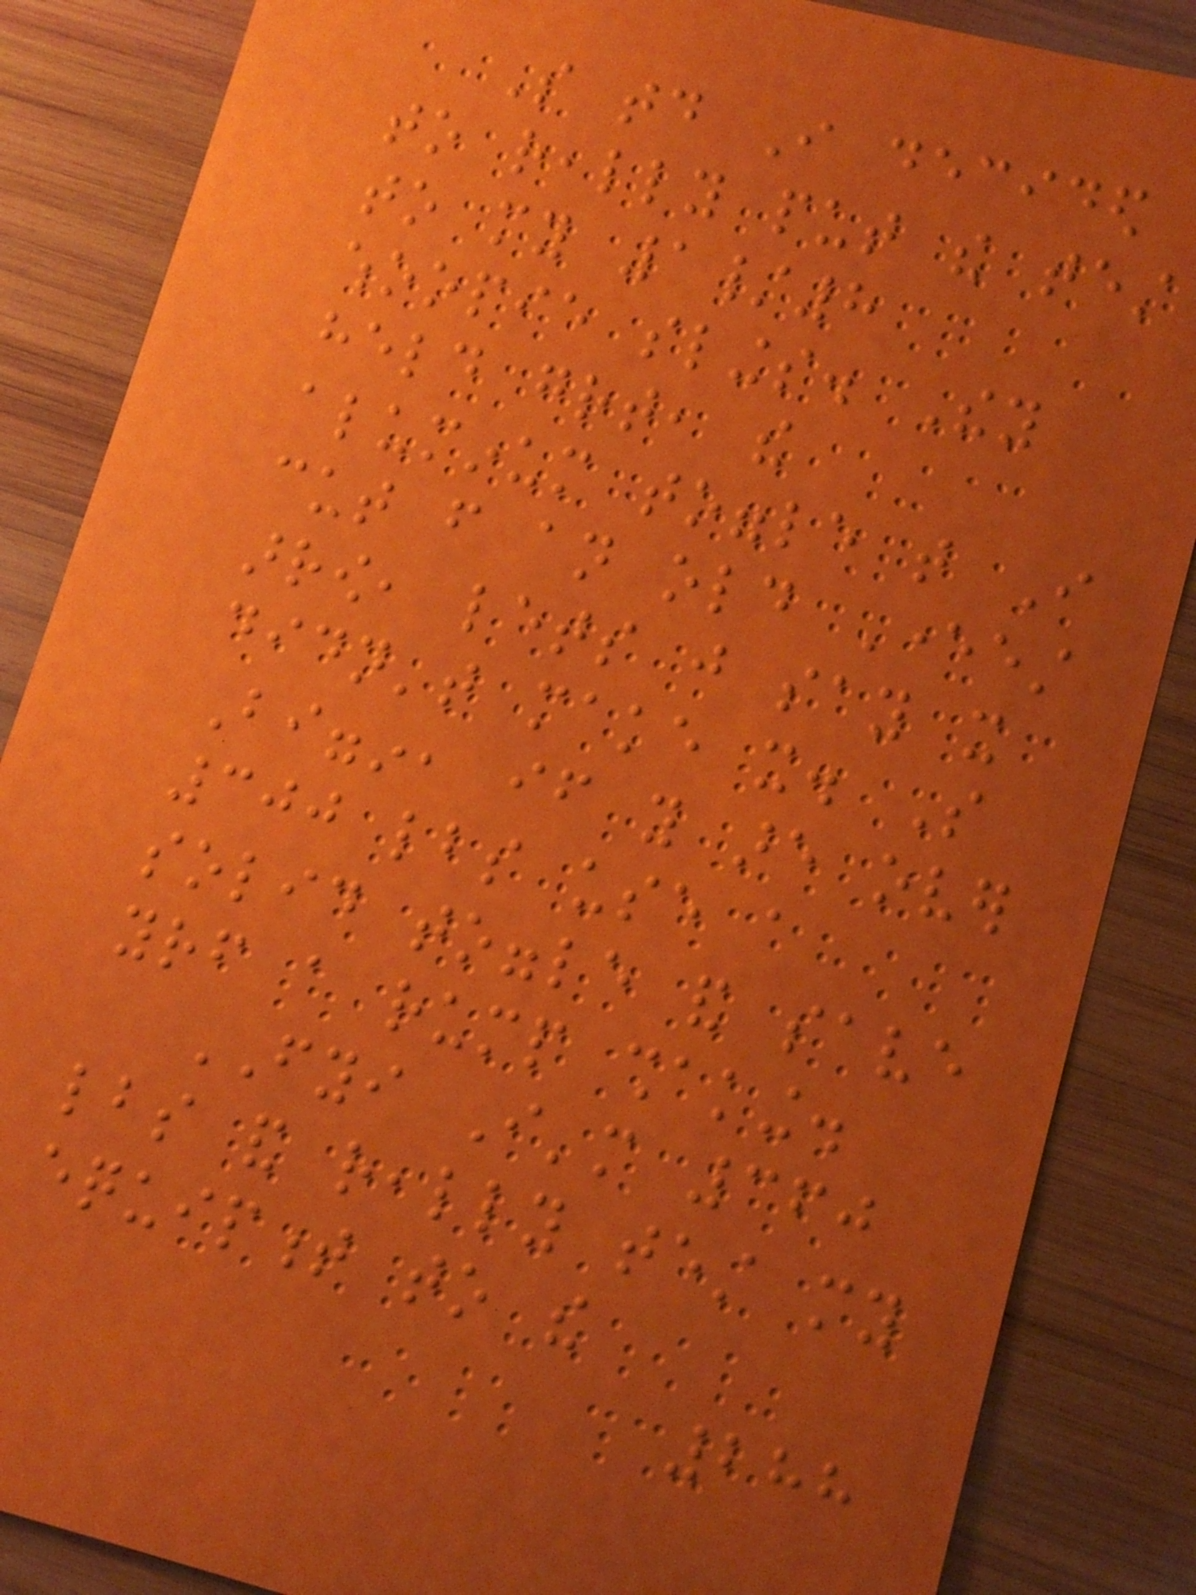So today I decided
to really put the test
to my 1/8
whoopie slings. They
held great, the
aluminum toggle that I
cut from an old Everest
arrow, lets just say it
didn't make it. So
Biggin, if you are over
300 lbs use a
solid toggle and save
yourself a rump shaking.
FYI I'm 360
lbs and really test my
equipment to the
288
